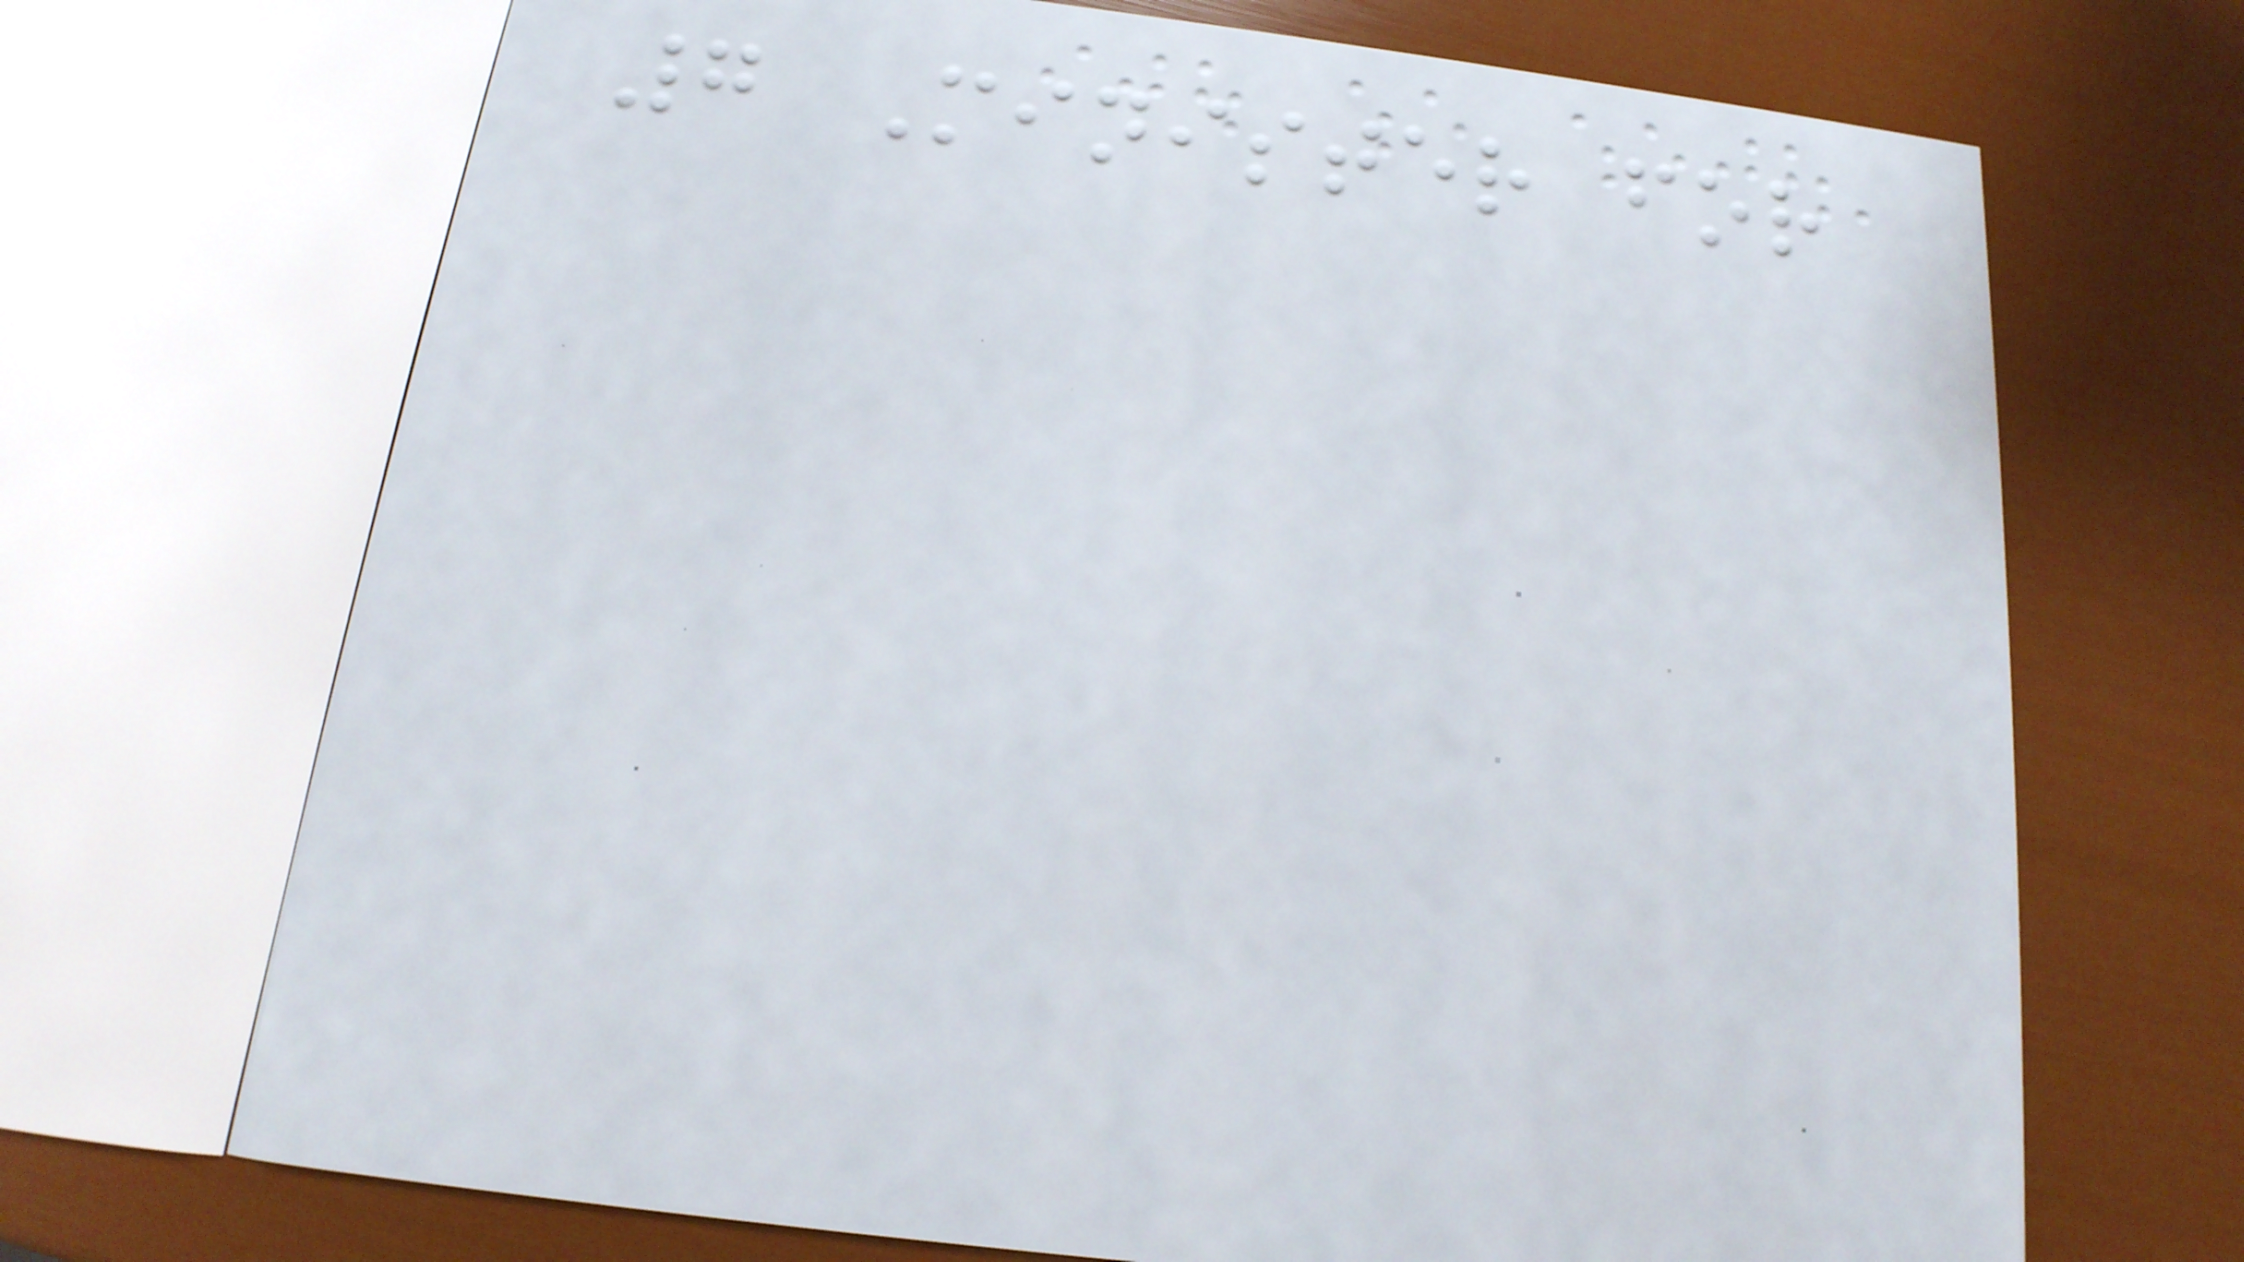7 Minister for
